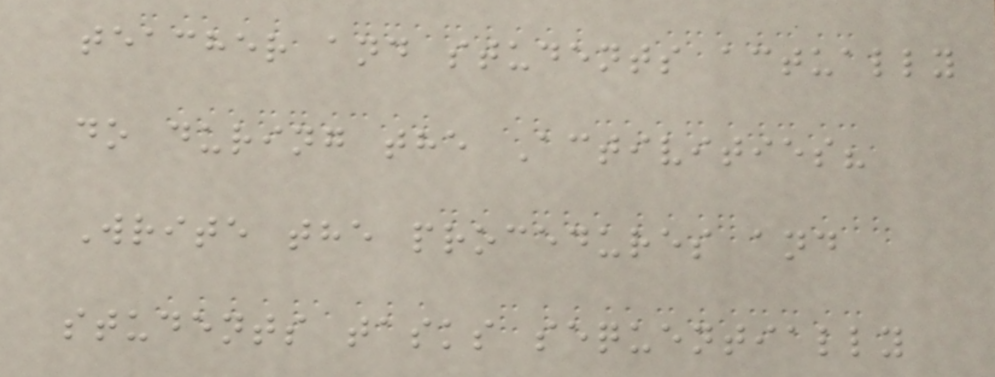teacher and students actually
do during the Activities?
Write the procedures and
students tasks sequentially
